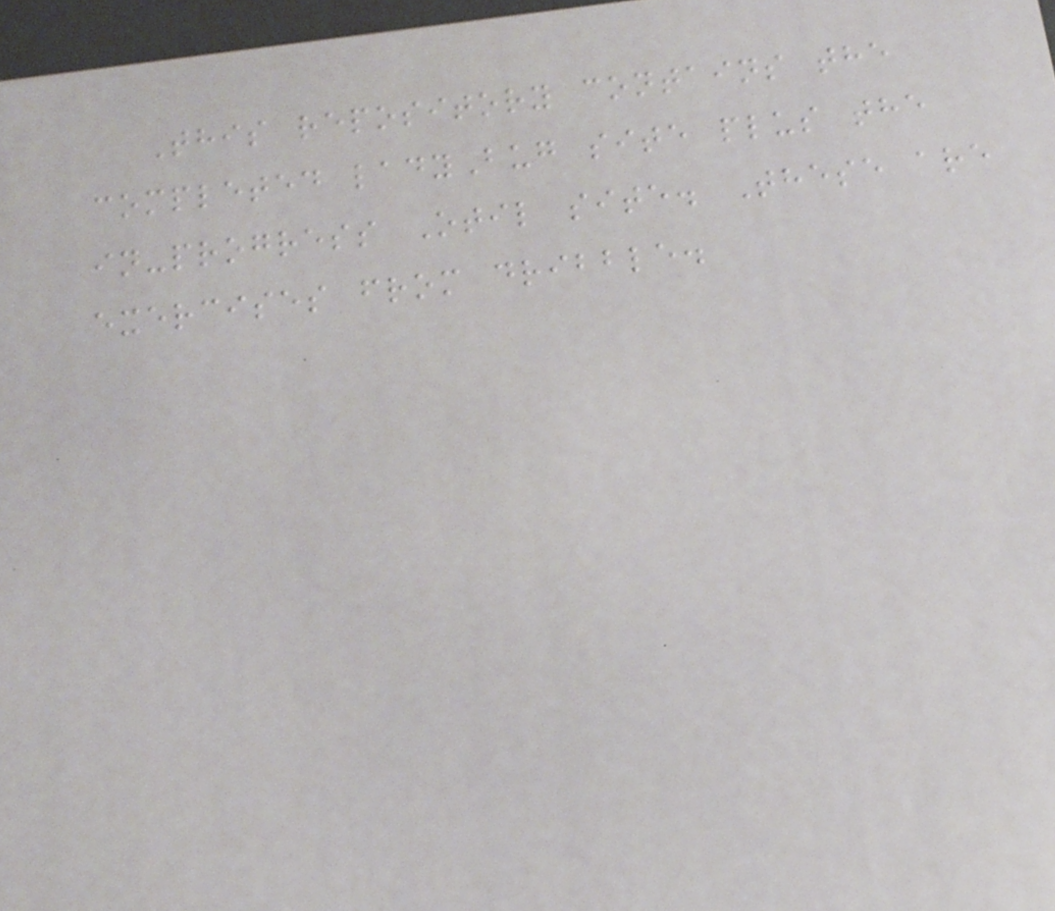This repository contains the
completed ladyBug site plus the
in-progress Otil site. These are
exercises from dribble.
